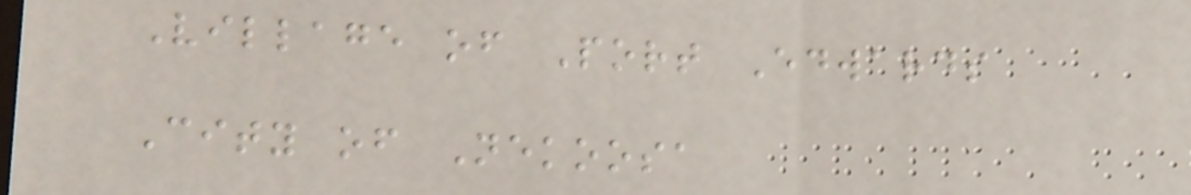Village of Port Edwards
City of Nekoosa
